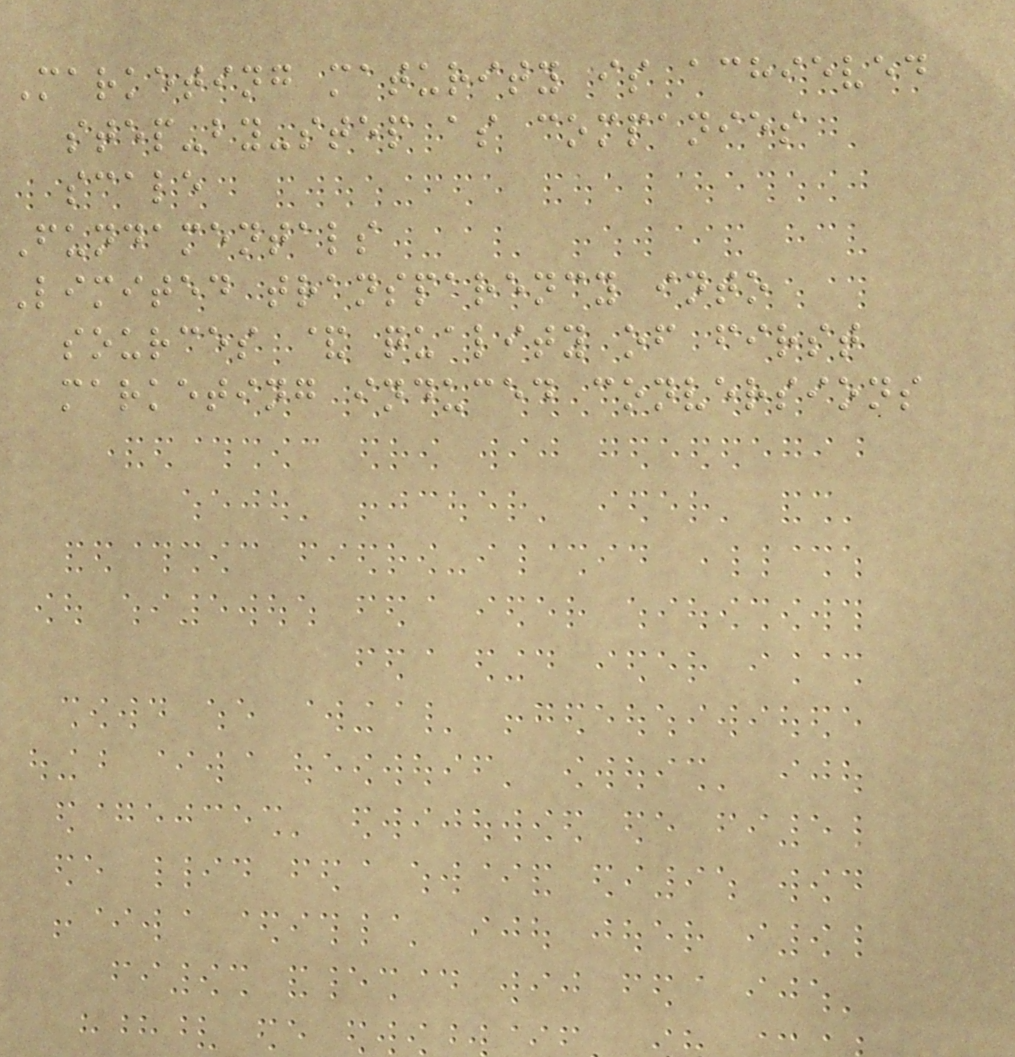Marketing maturity is achieved
step-by-step as companies
scale
Fundamentals
Limited transparency into
sources & quality of first
marketing induced conversions
